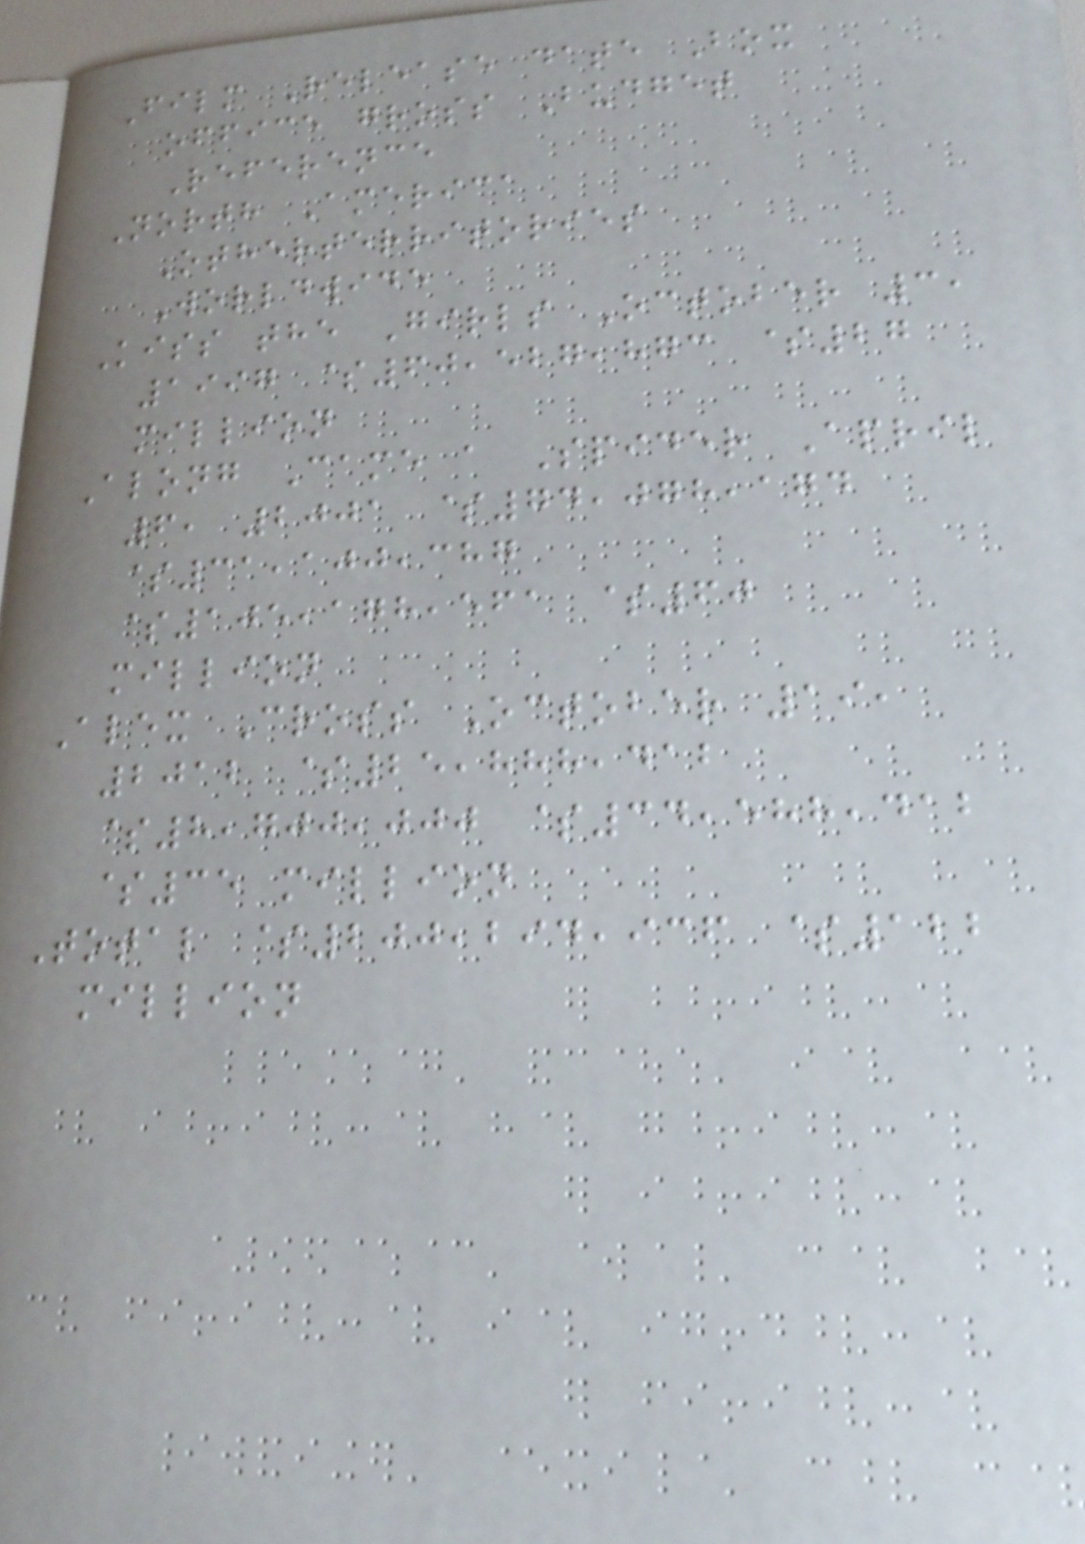Film Release date Box
office gross Budget
Reference
North America
Otherterritories
Worldwide
Kiss the Girls October 3,
1997 $60,527,873 $27
million
Along Came a Spider April
6, 2001 $74,078,174
$31,100,387
$105,178,561 $60
million
Alex Cross October 19,
2012 $25,888,412
$8,700,000 $34,588,412
$35 million
Total $200,294,936 $122
million
